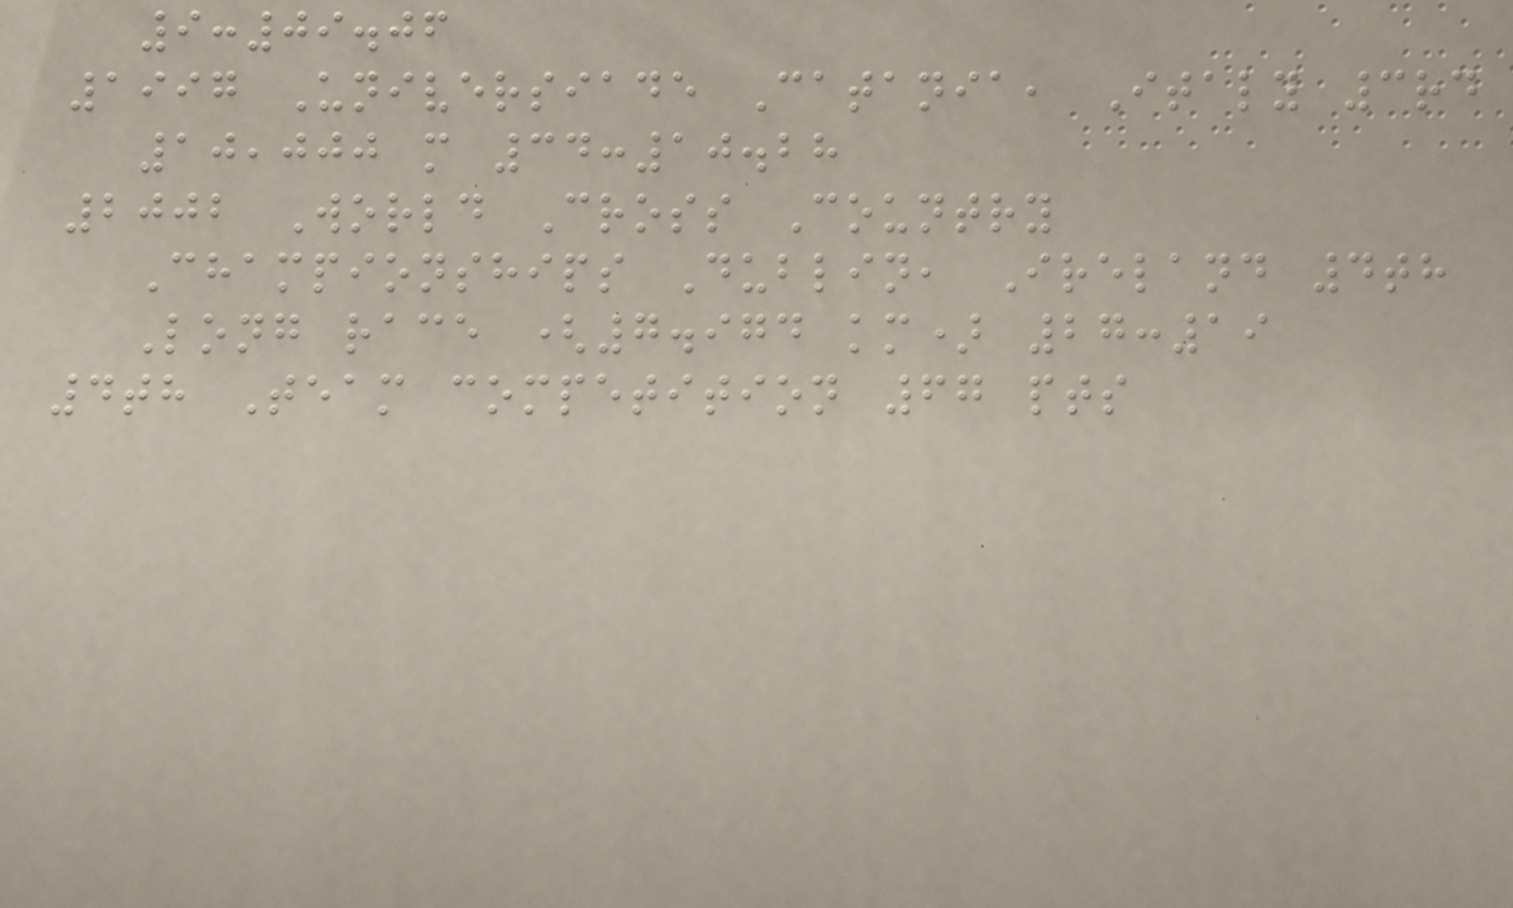9:09.06
1997 Universiade Catania, Italy 3rd
10,000 m 34:10.28
2002 World Cross Country
Championships Dublin, Ireland 4th
Long race (7.974 km) 27:19
4th Team competition 67 pts
